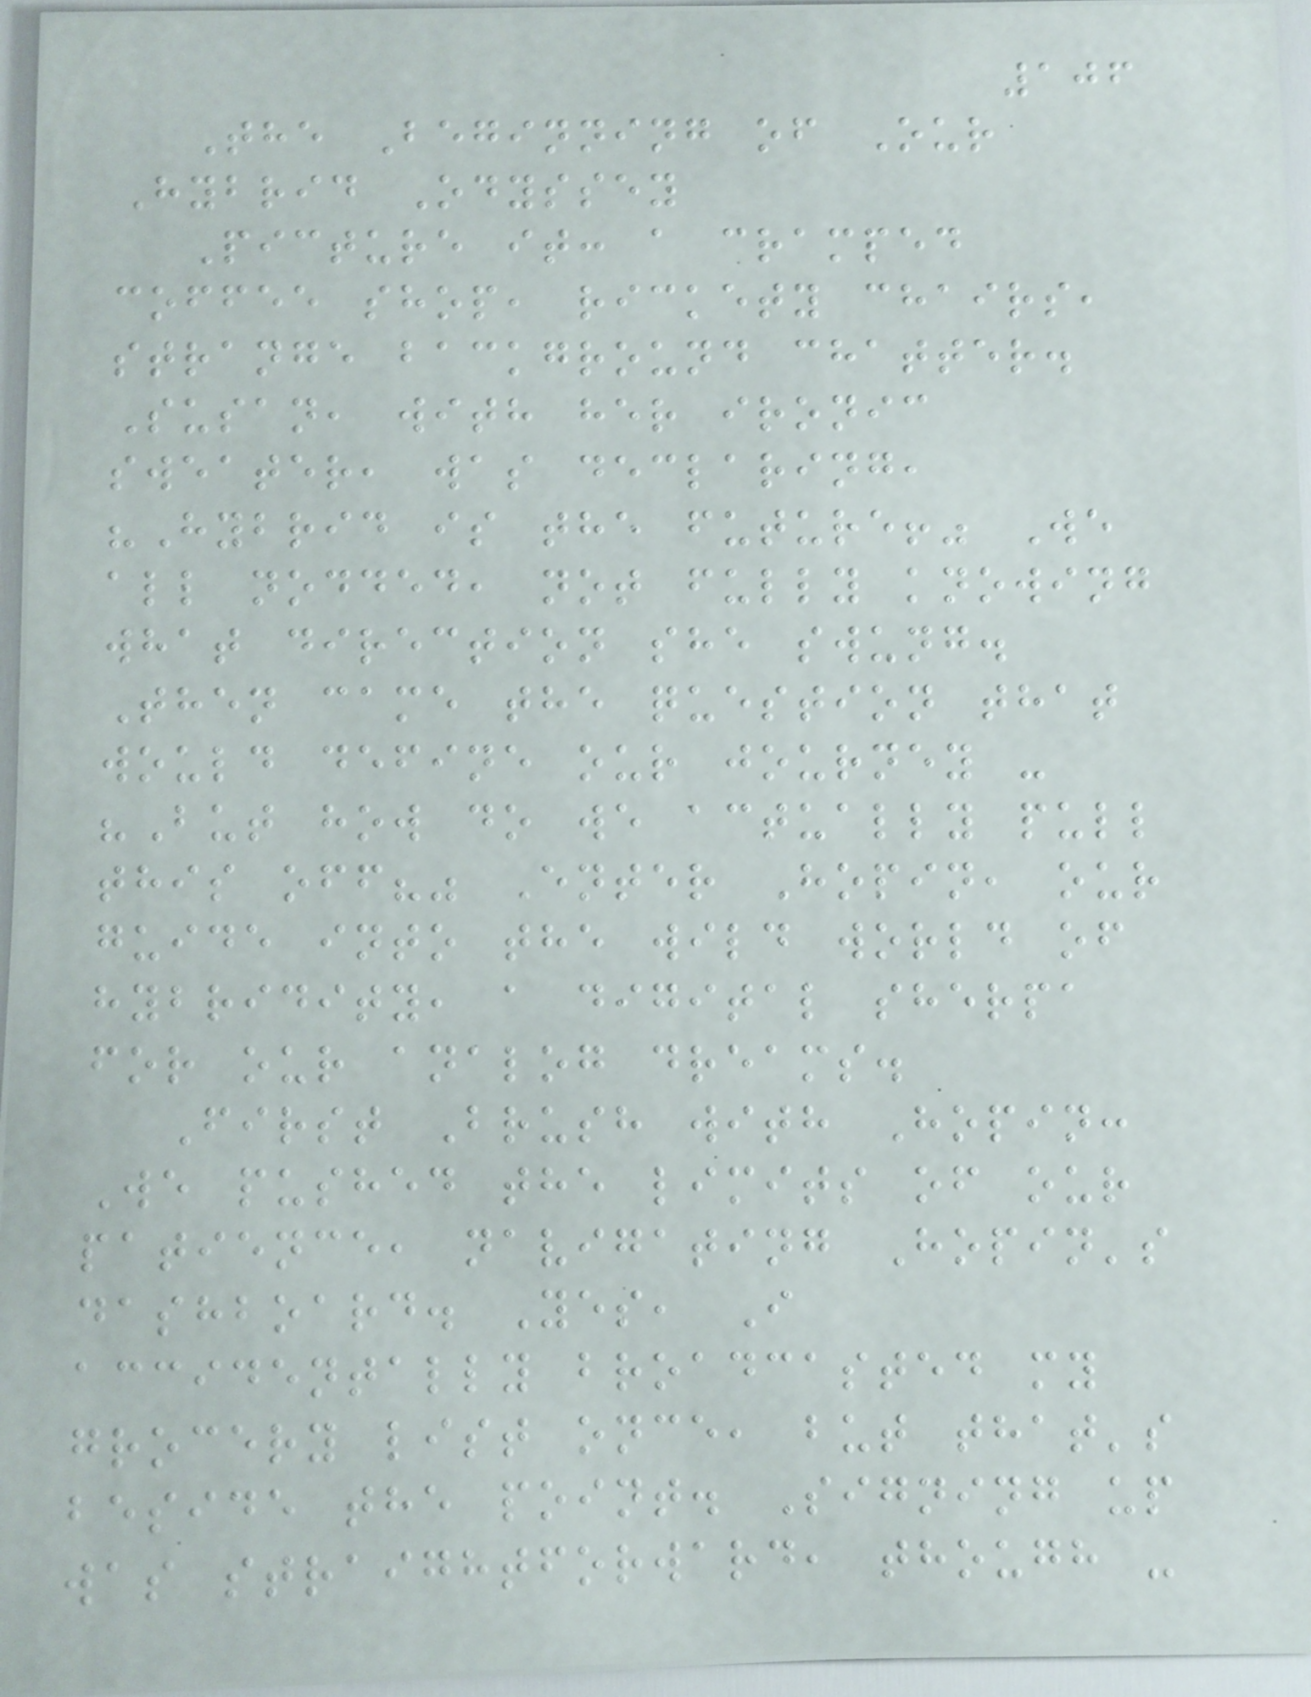106
The Beginning of Our
Hybrid Odyssey
Picture it: a cramped
coffee shop, rickety chairs,
strange background chatter.
Susan, with her ironic
sweater, was declaring,
"Hybrid is the future!" We
all nodded, not fully knowing
what direction she swung.
Then came the question that
would define our journey -
"But how do we actually pull
this off?" Enter Hopin, our
guide into the wild world of
hybridity, a digital sherpa
for our analog dreams.
First Brush with Hopin:
We pushed the limits of our
patience, navigating Hopin's
dashboard. Yes, I
accidentally broadcasted my
grocery list once, but that's
beside the point. Signing up
was straightforward, though -
